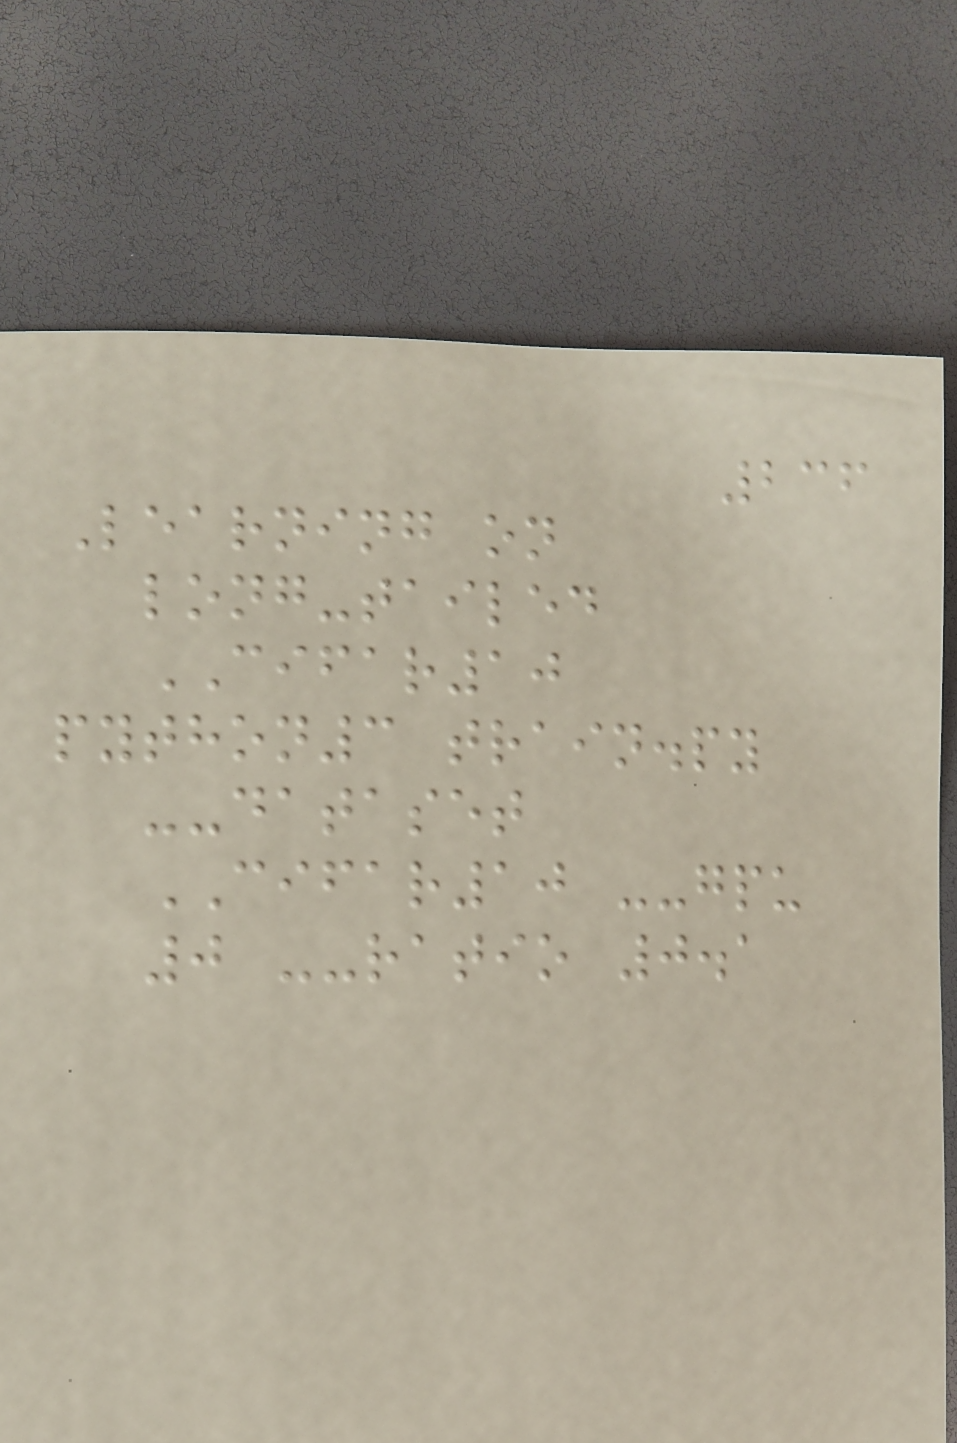236
Learning on
long-tailed
CIFAR10
python3 train.py
--dataset
CIFAR10 --gpu
0 --ratio 0.1
